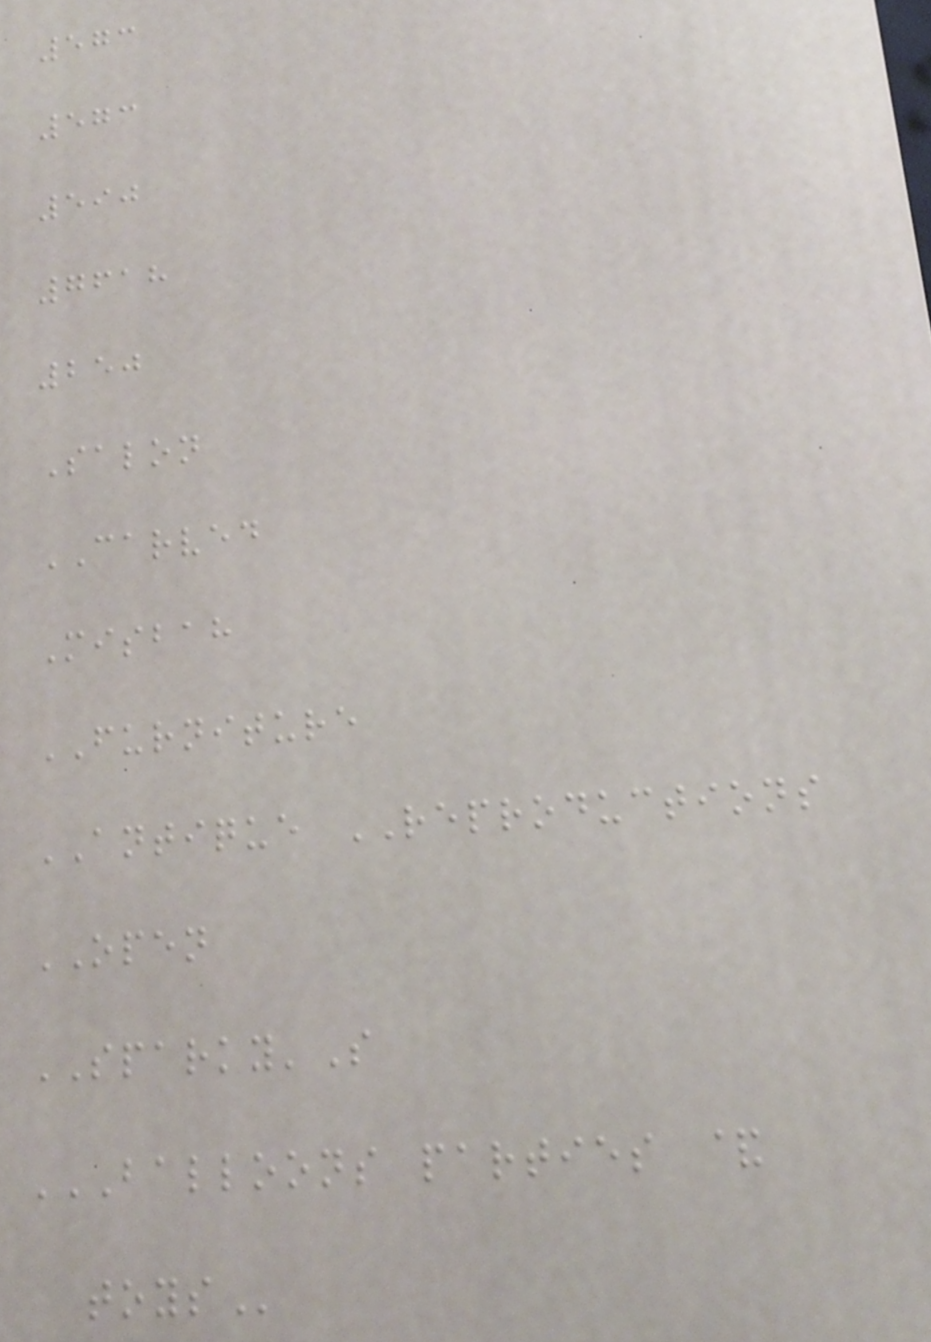573
573
590
7618
250
Salon
CARVED
Misbah
FURNITURE
ANTIQUE REPRODUCTIONS
OPEN
SPARKY'S
BALLOONS PARTIES &
TOYS
